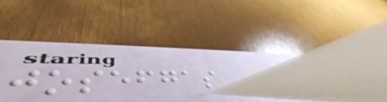josefgas
